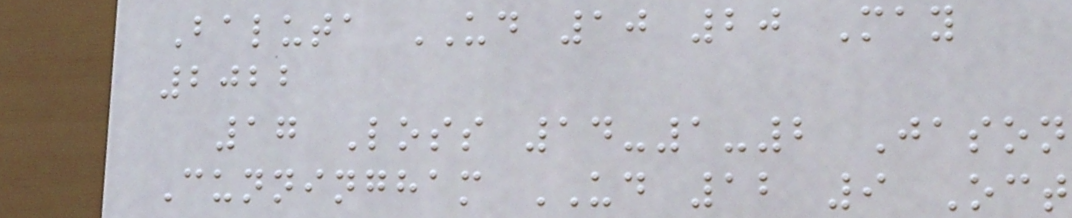Baluta UD 10 20 May
2022
17 Loss 14-1-2 Jason
Cunningham UD 12 9 Oct
